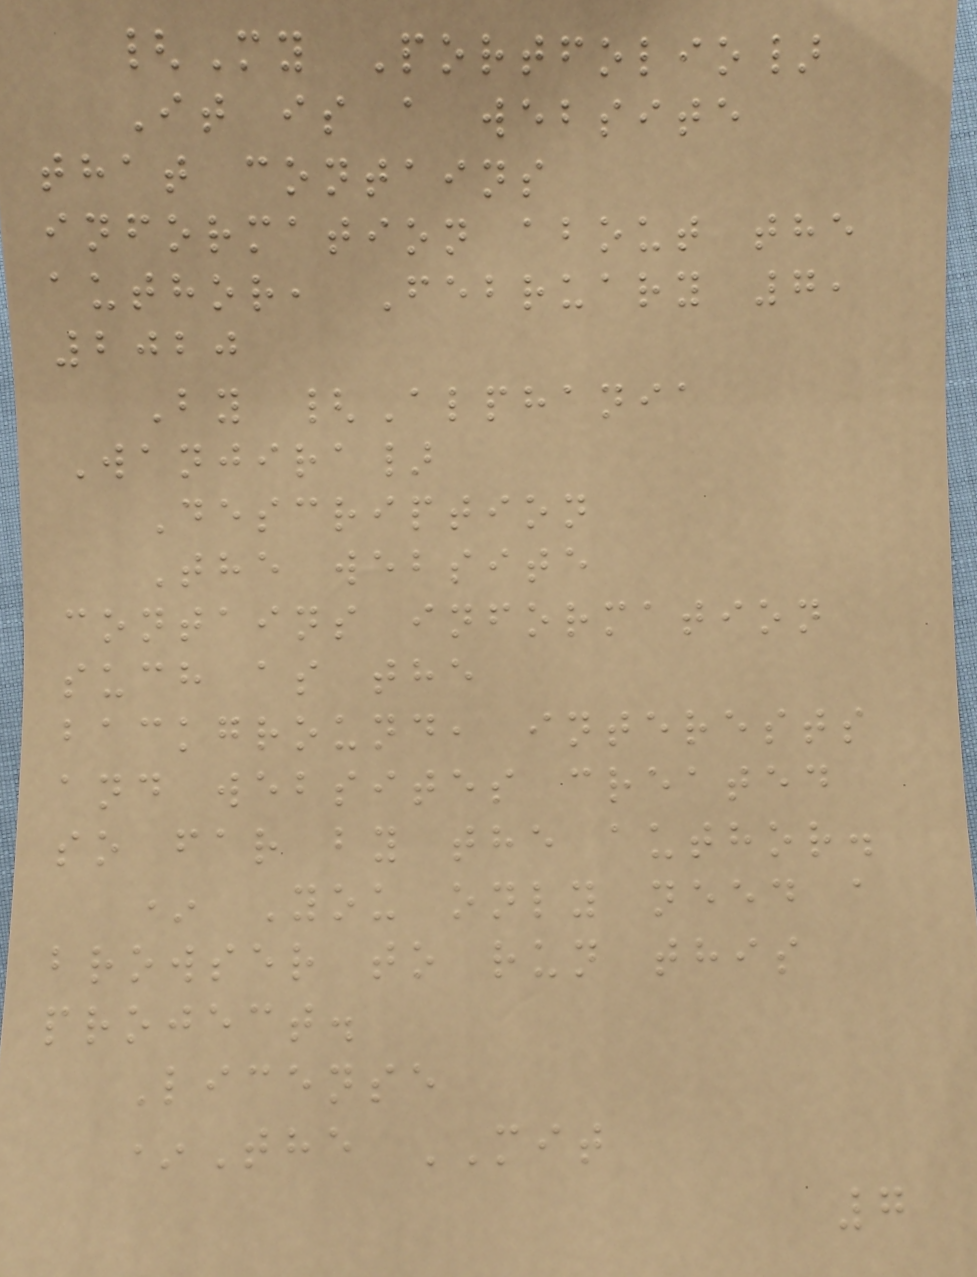{My Portfolio}
It is a website
that contains
information about the
author, February 7,
2020
By {Alphania
Wanjira}
Description
The website
contains information
such as the
background, interests
and websites created
so far by the author.
* You only need a
browser to run this
project.
License
*The MIT
7
